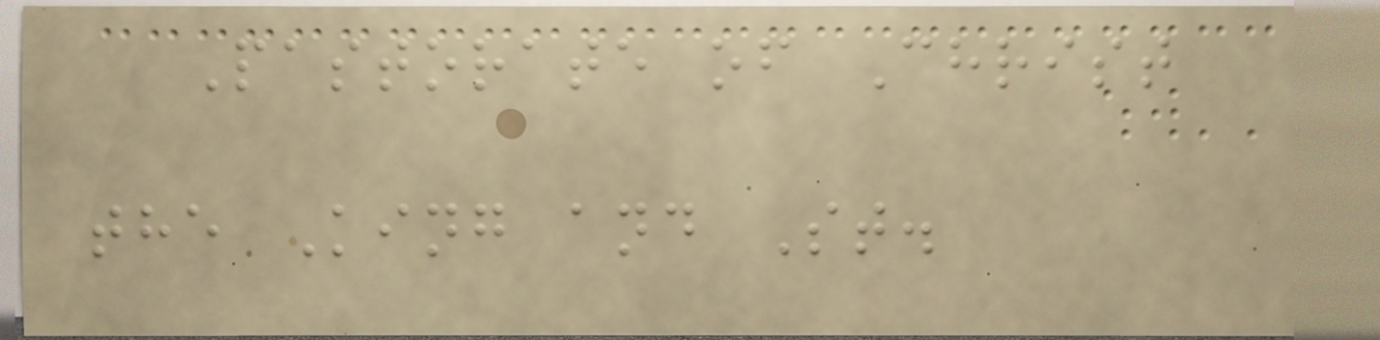Pastorate of Christ
the King and St.
